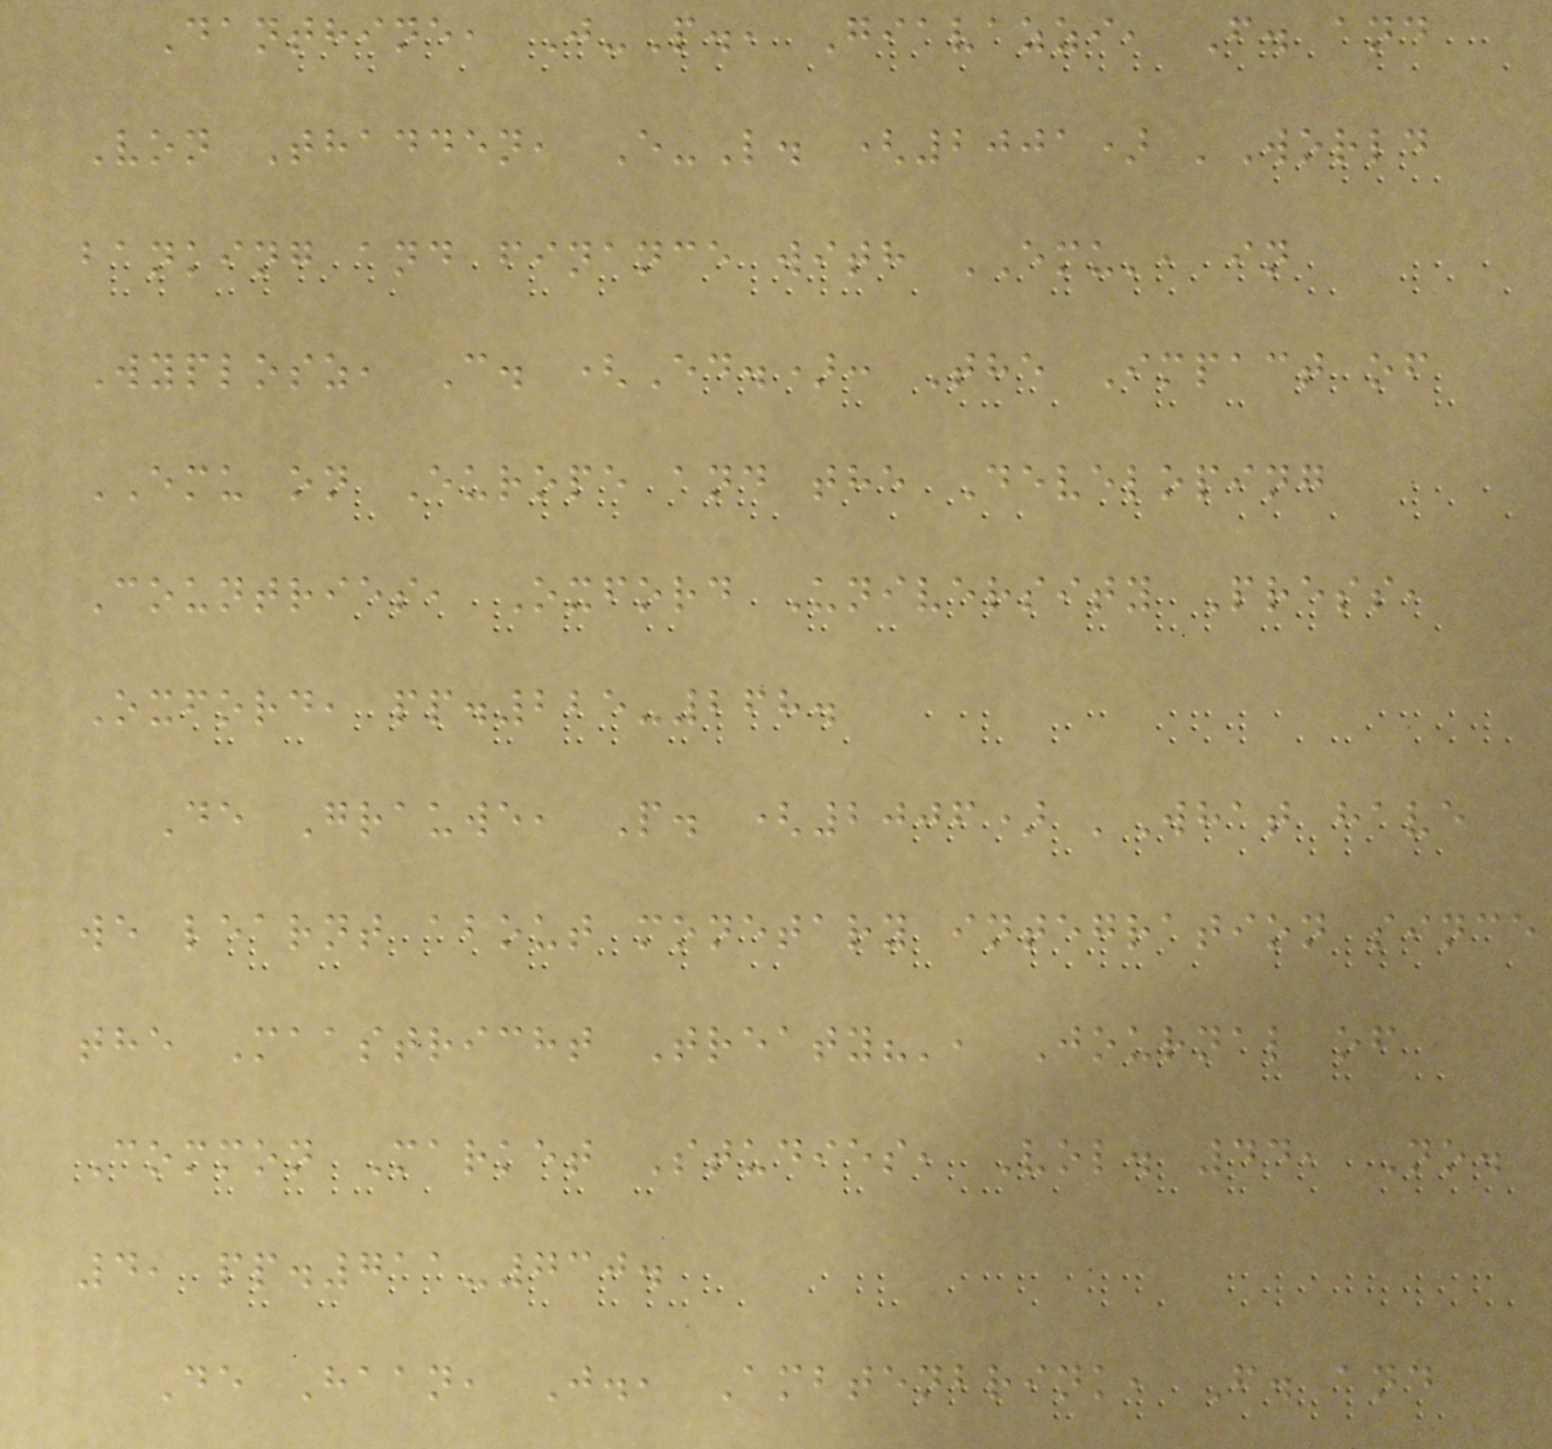Danthine, J-P., Giavazzi, F. and
Von Thadden, E-L. (2001) 'World
banking and finance with EMU', in
Wyplosz, C. (Ed.): The Impact of
EMU on Europe and the Developing
Countries, Oxford University Press,
Oxford, pp.225-268.
De Grauwe, P. (2006) 'What have
we learnt about monetary integration since
the Maastricht Treaty?', Journal of
Common Market Studies, Vol. 44, No.
4, pp.711-730.
De Haan, J., Ambtenbrink, F. and
